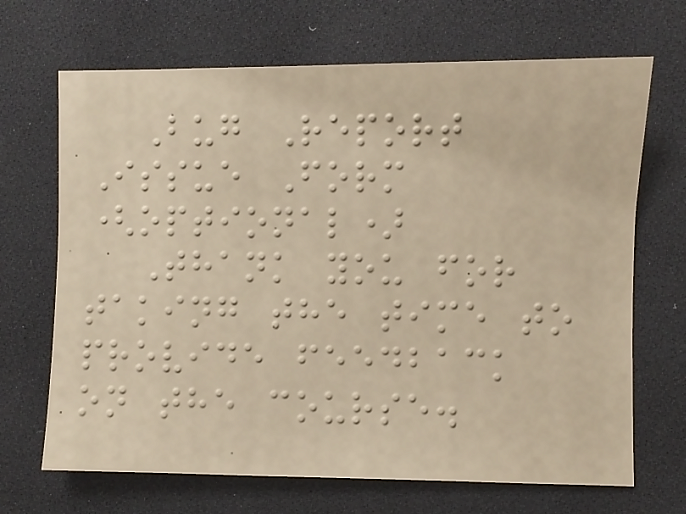Bug Report
Issue Form
(optional)
Thank you for
taking the time to
provide feedback
on the course.
